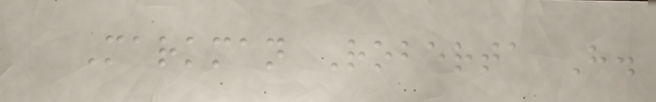Markman Roberta H.
